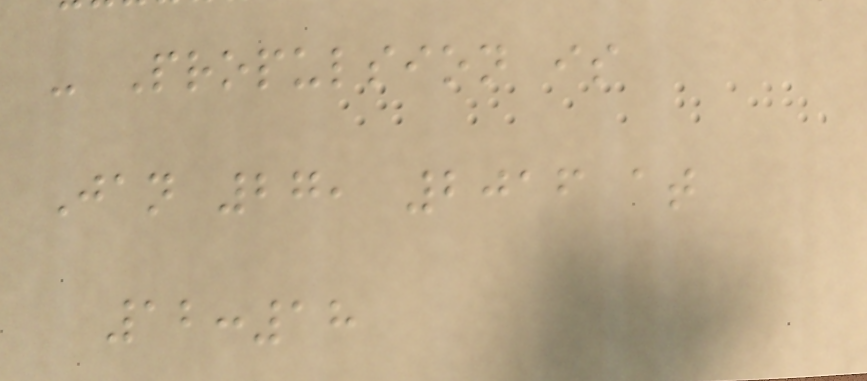- Propulsion is
Jan 27, 2016 at
12:18
